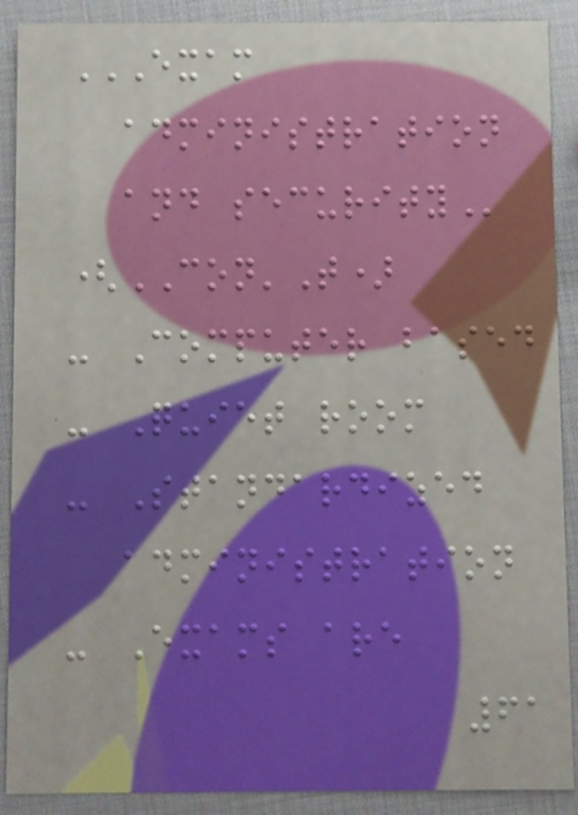EXAM
ADMINISTRATION
AND SECURITY
(CON'T)
- Computer based
- Quiet room
- Standardized
administration
- Exams are
61
